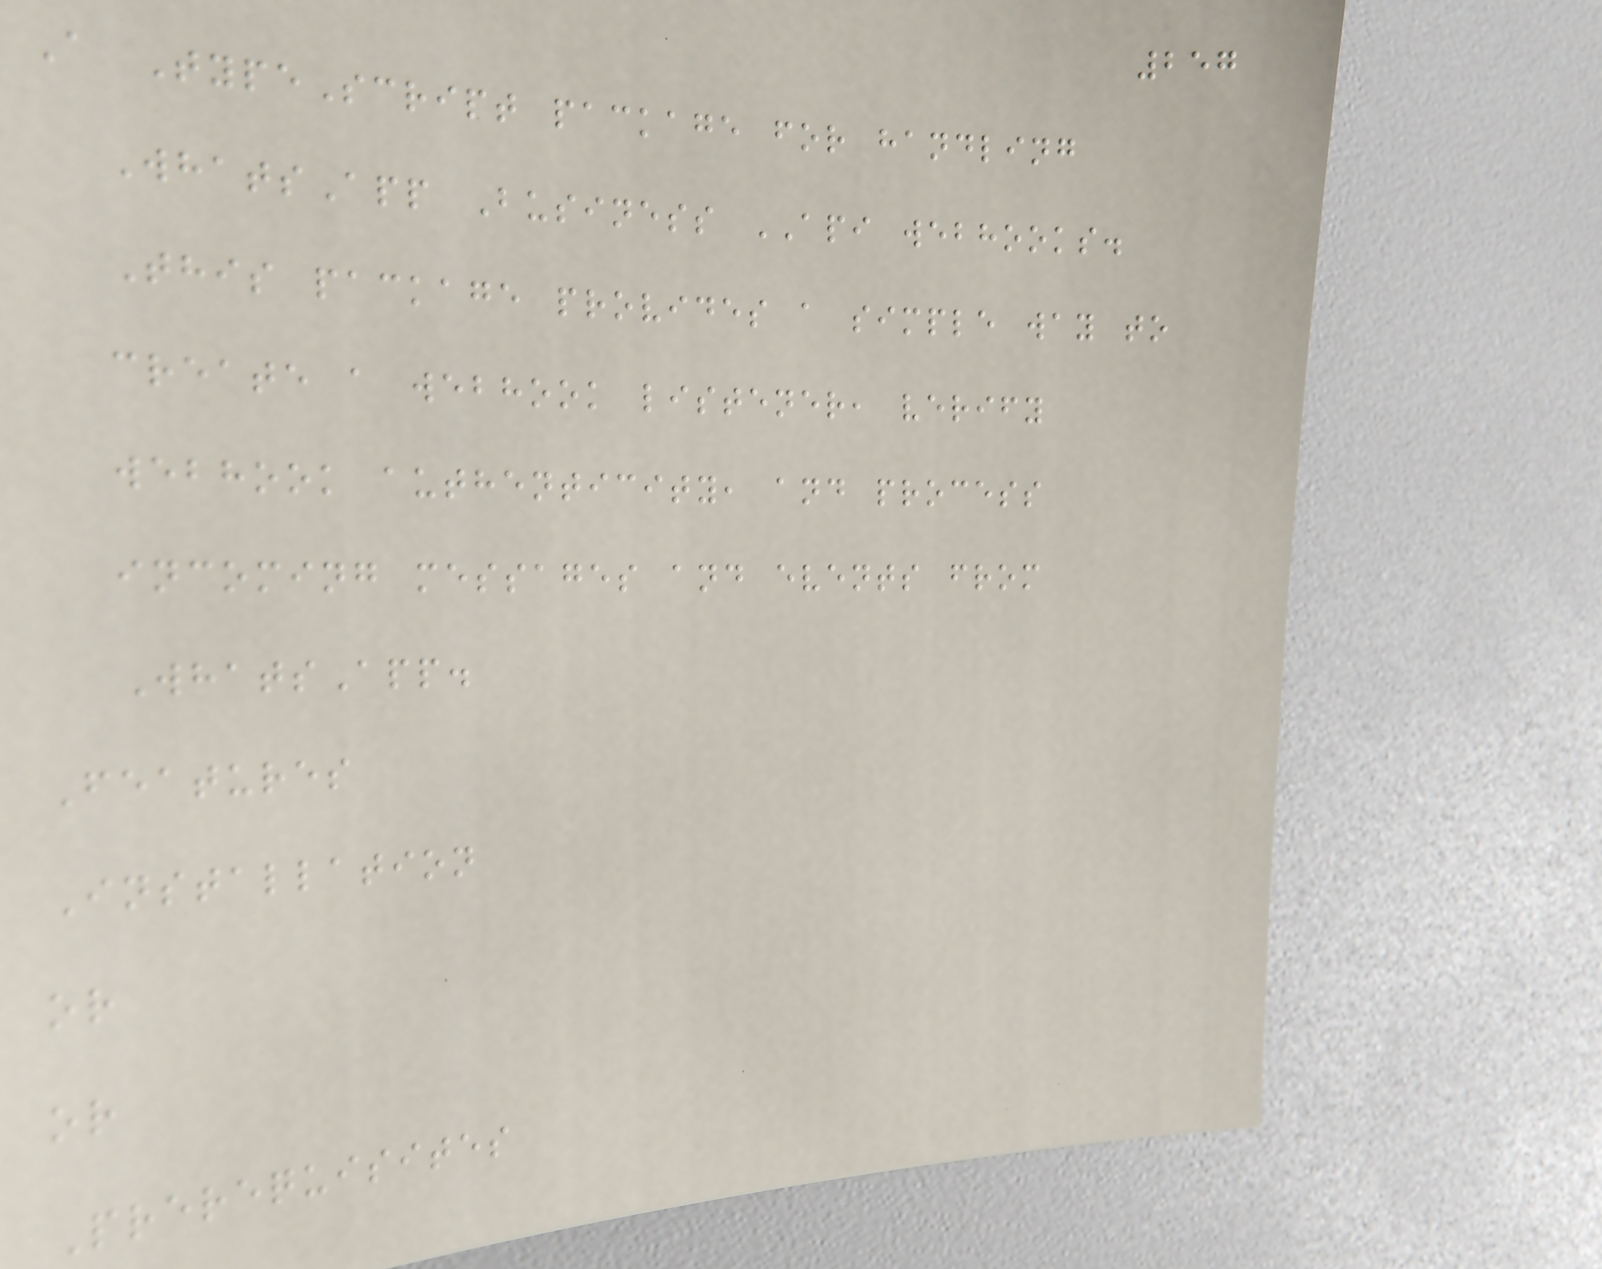257
A TypeScript package for handling
WhatsApp Business API webhooks.
This package provides a simple way to
create a webhook listener, verify
webhook authenticity, and process
incoming messages and events from
WhatsApp.
Features
Installation
or
or
Prerequisites
